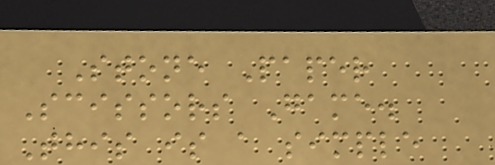Stone Paper
Scissors Game.
This is a simple
